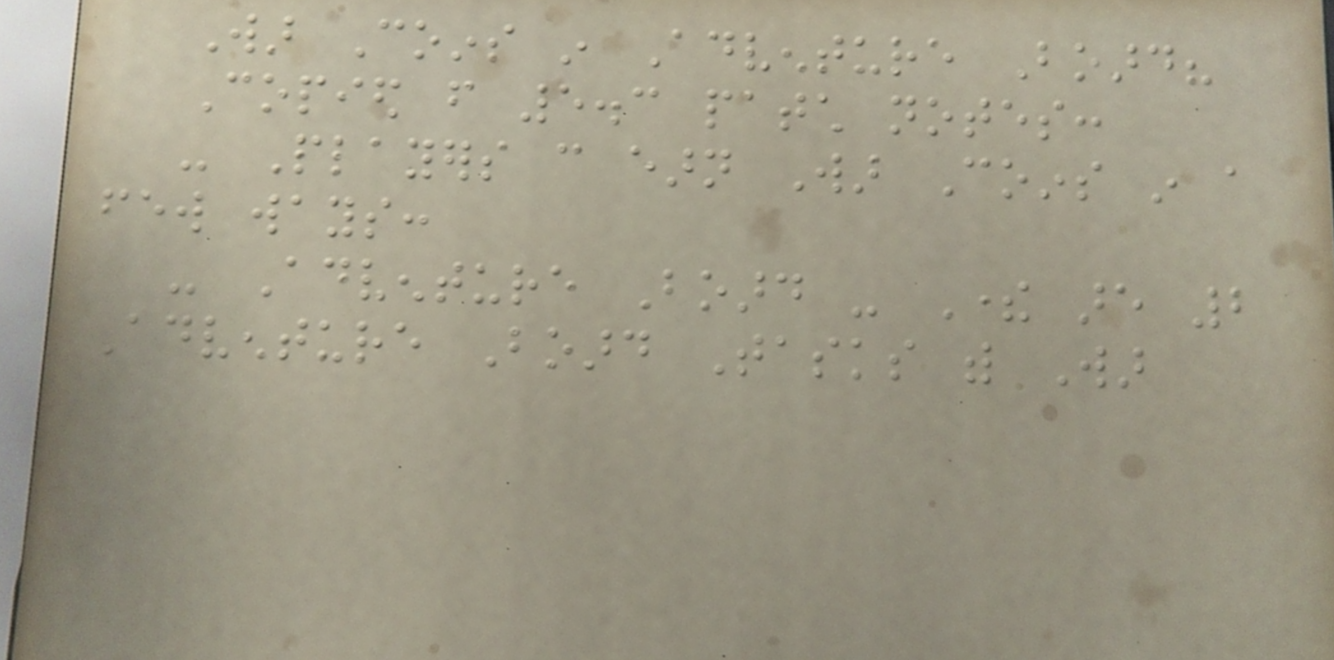War Coins in Adventure Board?
Copied from 5.3 patch notes:
- Players can earn War Coins in a
few ways:
- Adventure Board - There are 2
Adventure Board Tasks with War
